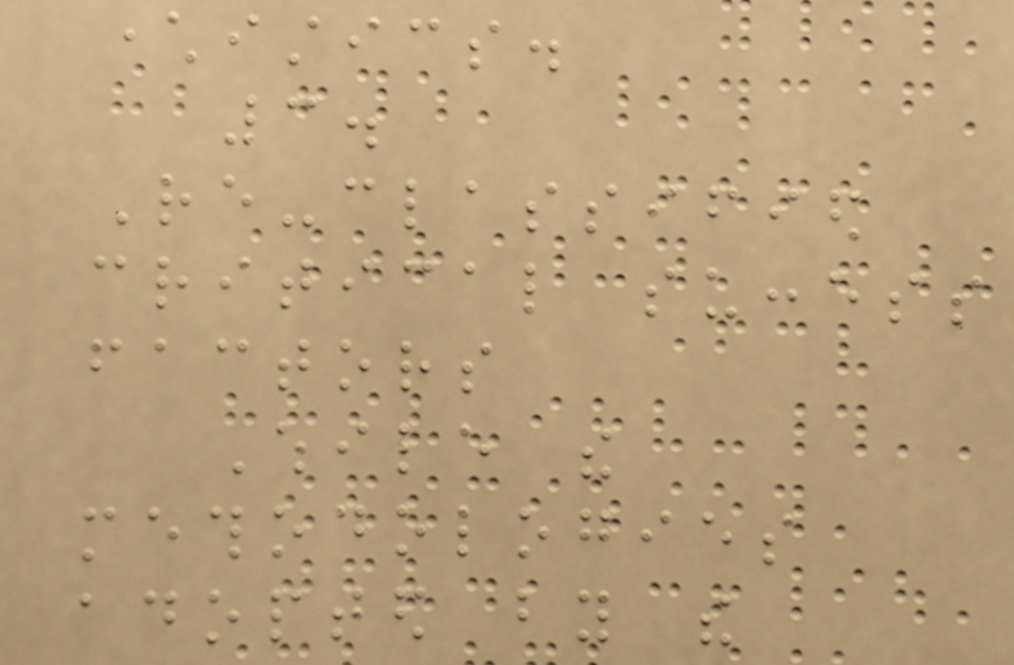characteristics.
3.
Re-classified
critical success
factors
While the
methodologies
adopted by the
